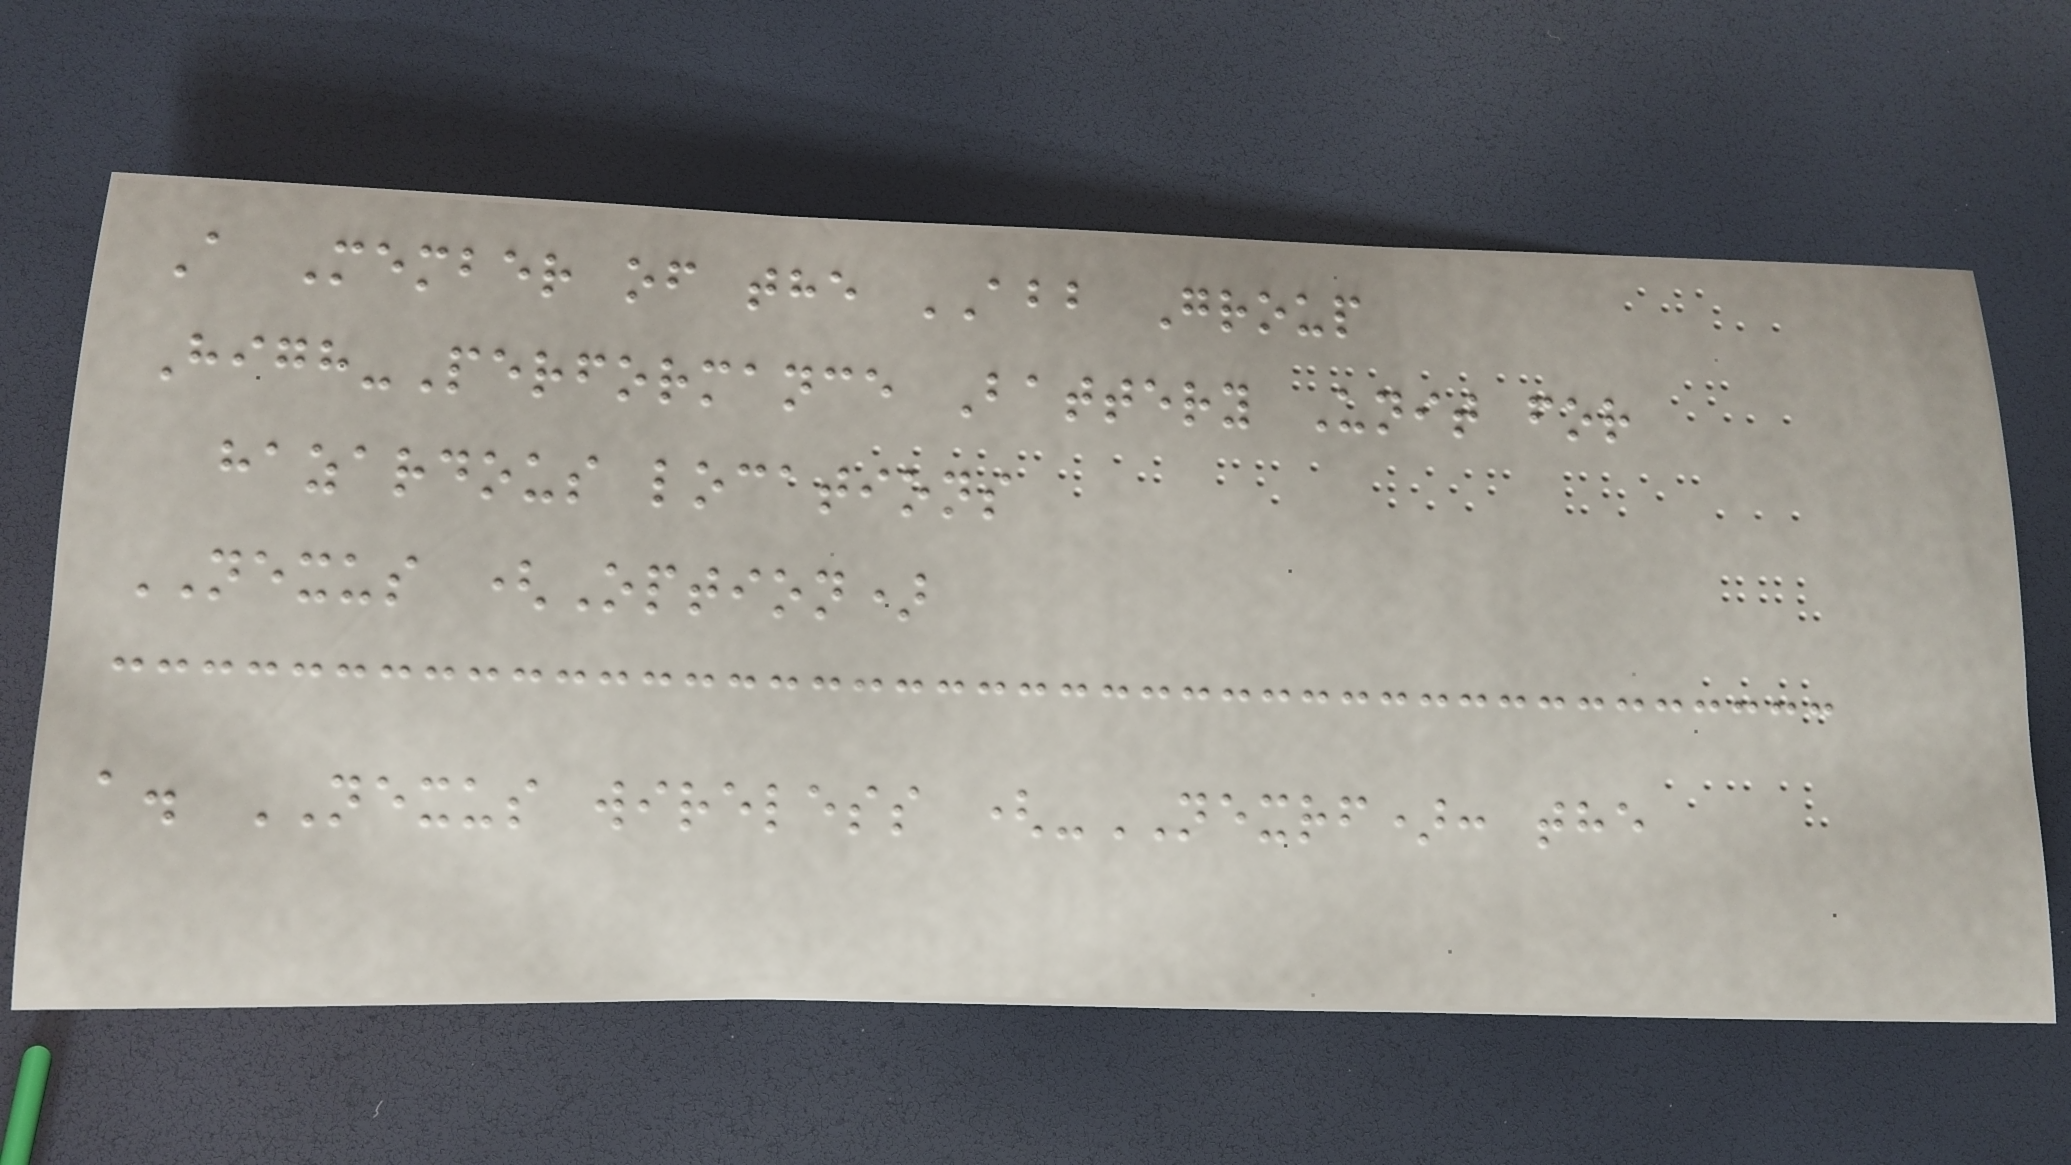A Member of the ABB Group
High-Performance Battery Unit for
hazardous locations
NEXUS (Option)
a. NEXUS wireless (-NEXRF): the
